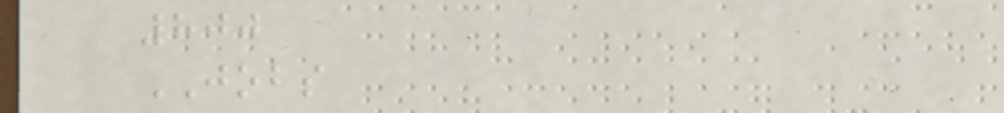800
JOBS
